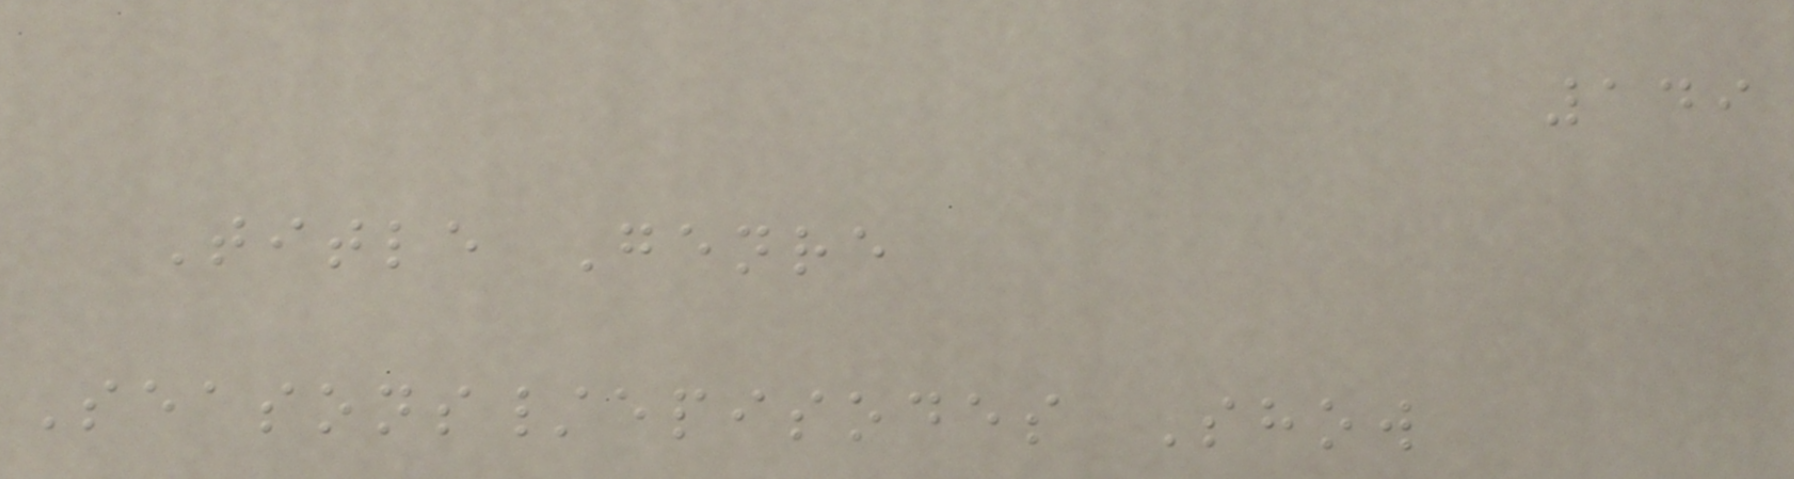149
Title Genre
Seasons/episodes Show
